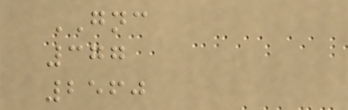GNC
377
2560
